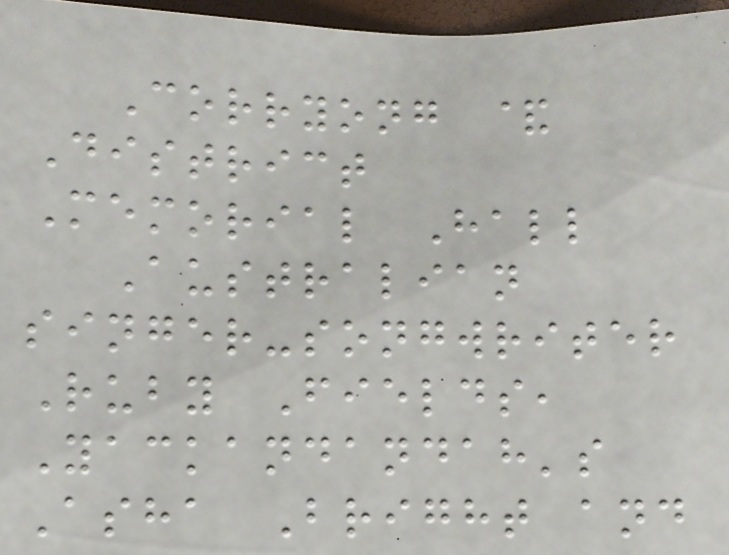Corryong &
District
Memorial Hall
Australian
singer-songwriter
Ruby Fields,
Yackandandah's
Asha Bright and
